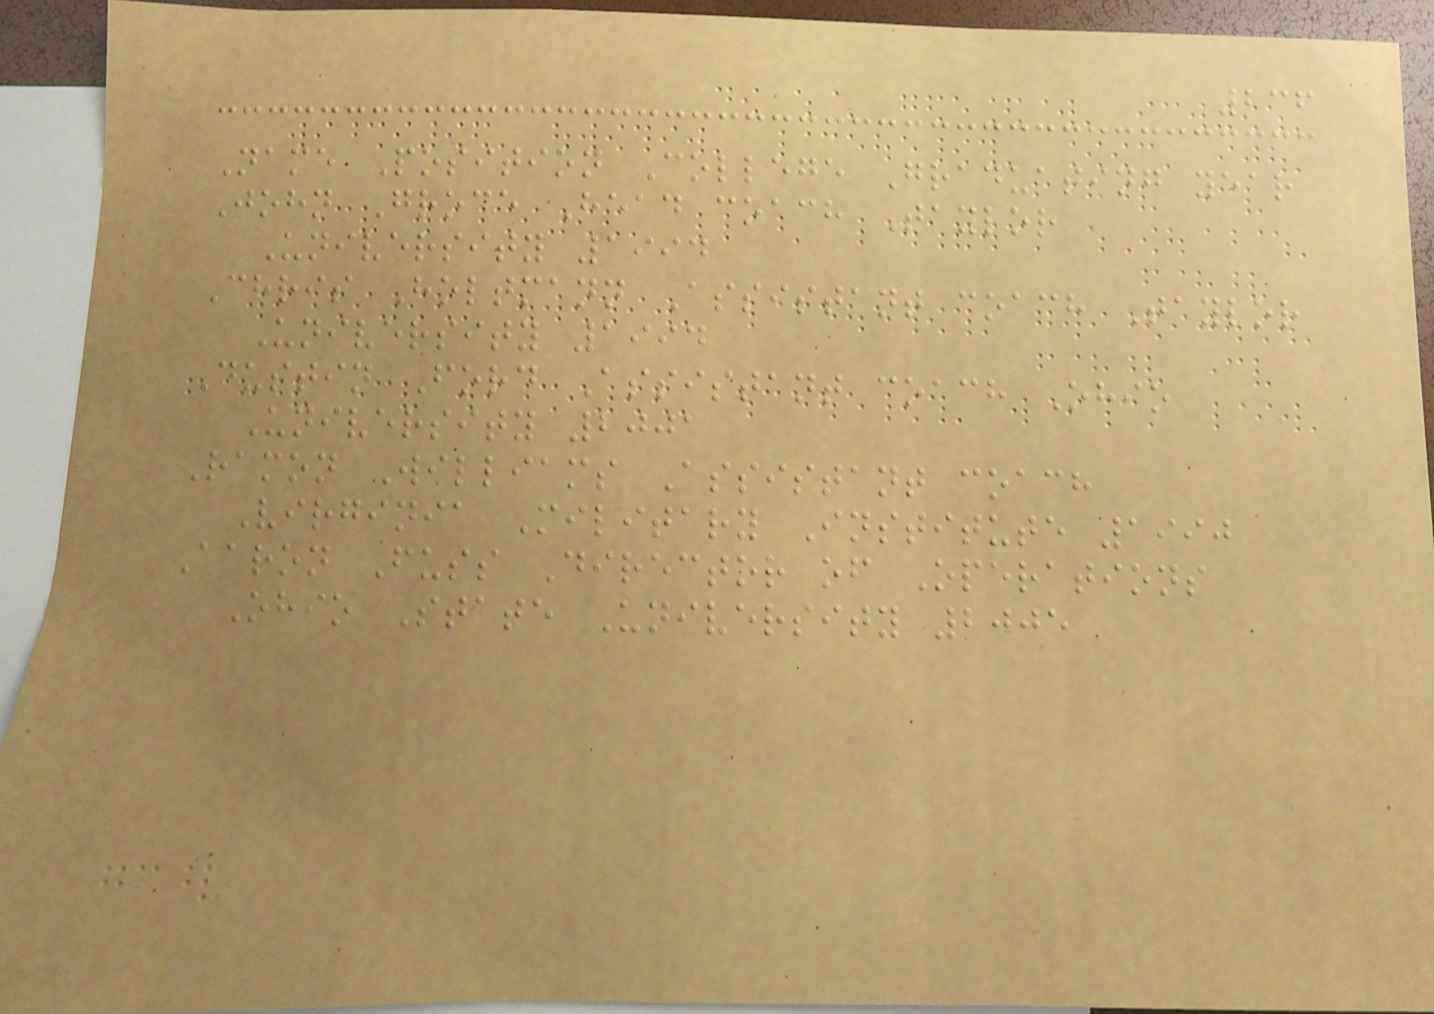236
Name Position College Graduating year
John Groce Head coach Taylor
University 1994
Chris Holtmann Assistant coach Taylor
University 1994
Dustin Ford Assistant coach Ohio
University 2001
Ramon Williams Assistant coach
Virginia Military Institute 1990
Aaron Fuss Director of Operations
Ohio State University 2005
